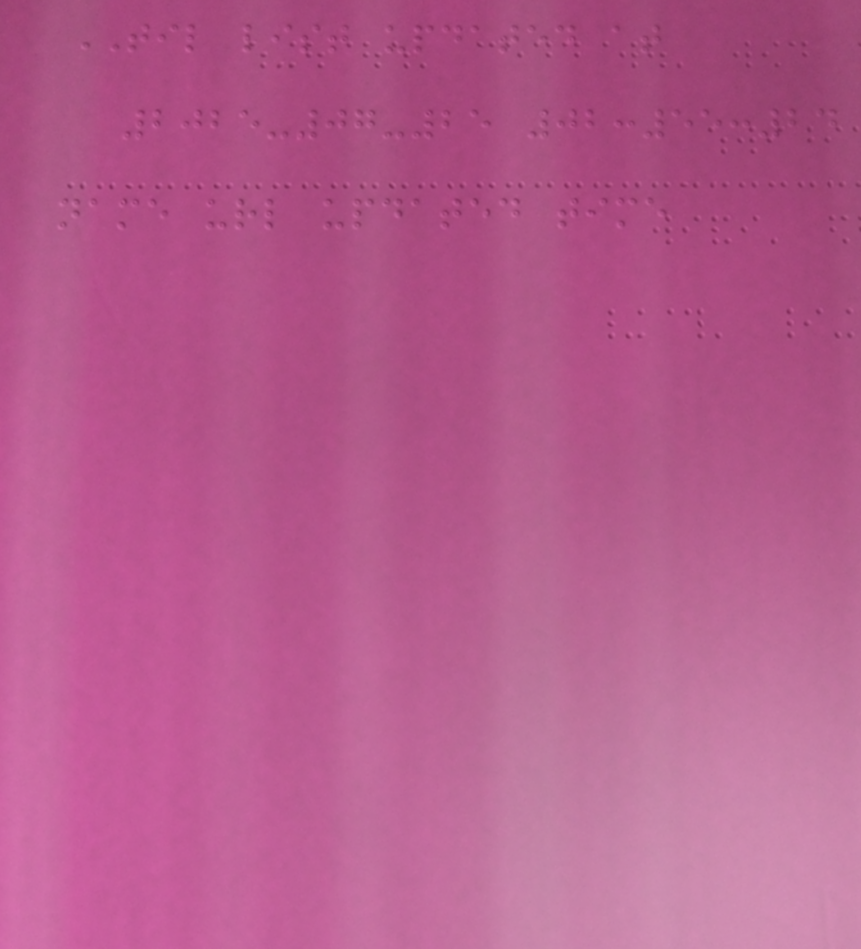TIL list updated at
2025-07-25 02:55:24
name url updated time
